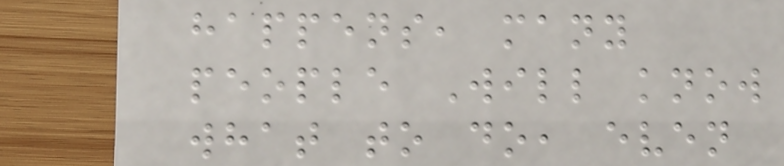happens, many
people Will know
what to do, even
